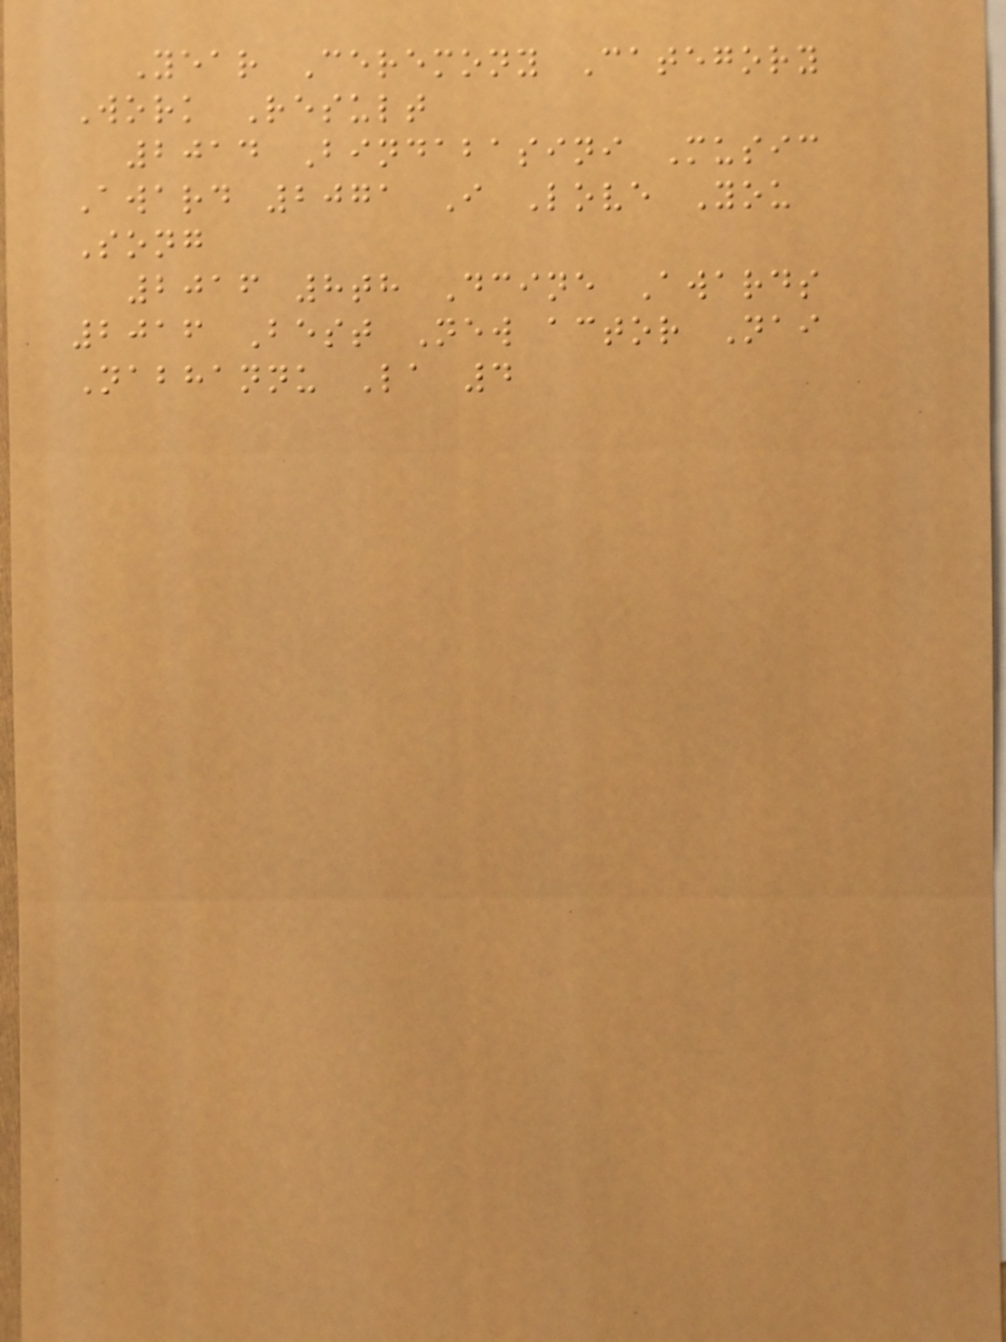Year Ceremony Category
Work Result
2014 Bindabasini Music
Award 2071 I Love You
Song
2016 8th Dcine Awards
2016 Best New actor Nai
Nabhannu La 4
